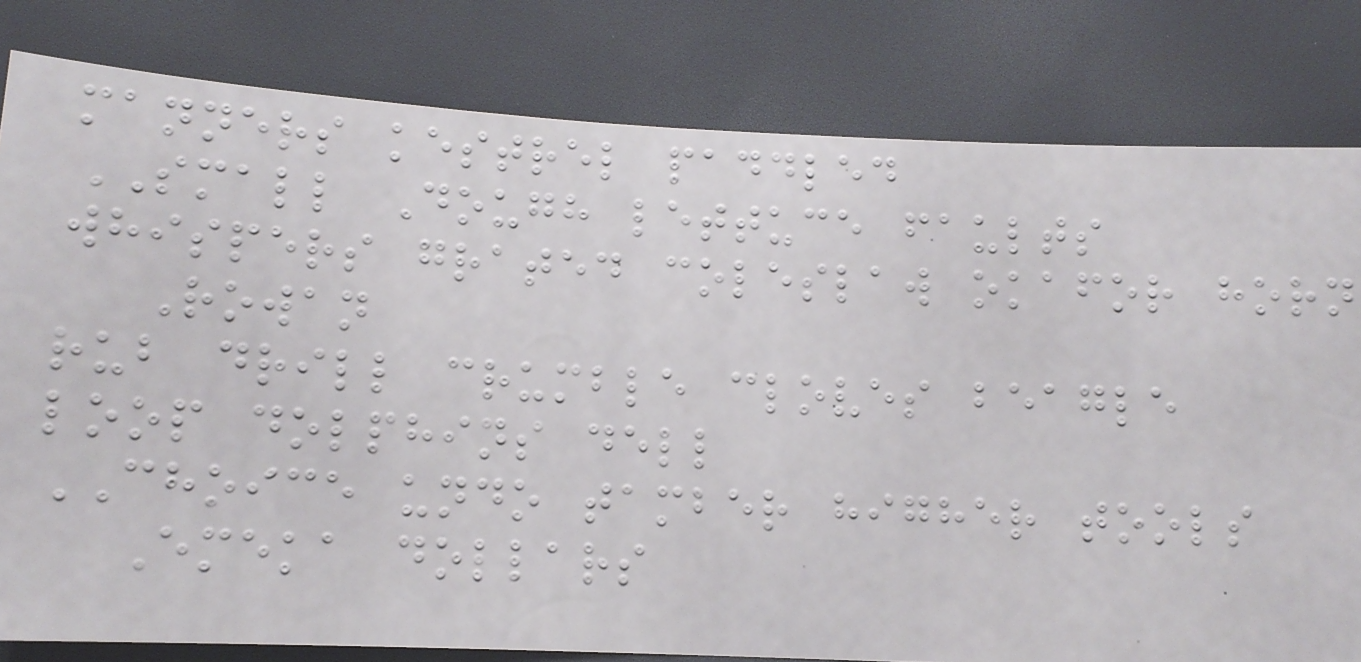manners kestrel paddled
SMALL Dough lettuce faults
whispers grated coleslaw okafor horn
Rowan
rub drill crumble cloves beagle
loop dolphins dell
CHOICE undo tamber higher tools
Emeka dollars
